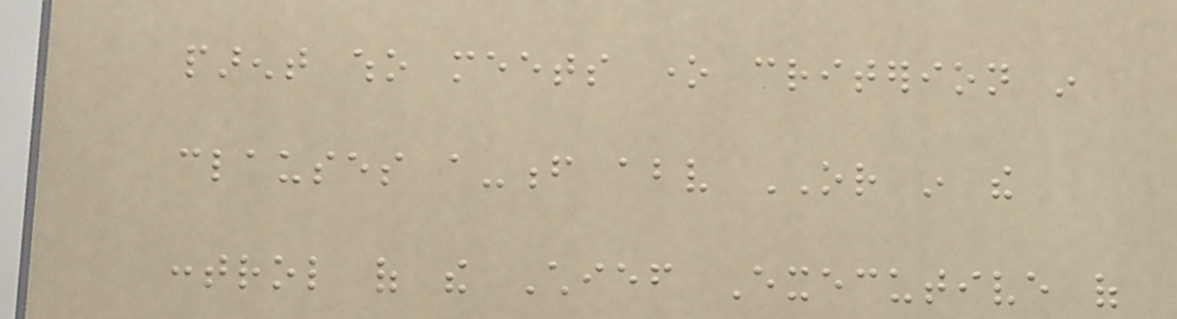parent who meets one criterion in
clauses a-f above OR in the
control of the Chief Executive of
